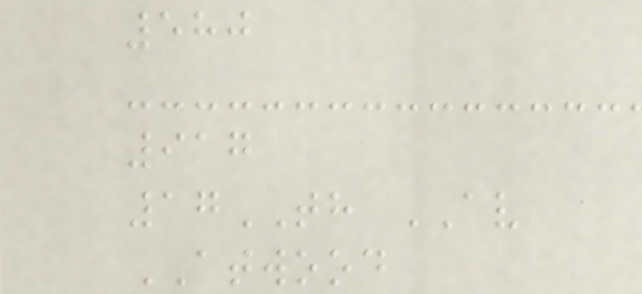580
917
17TH AV
ATWOOD
